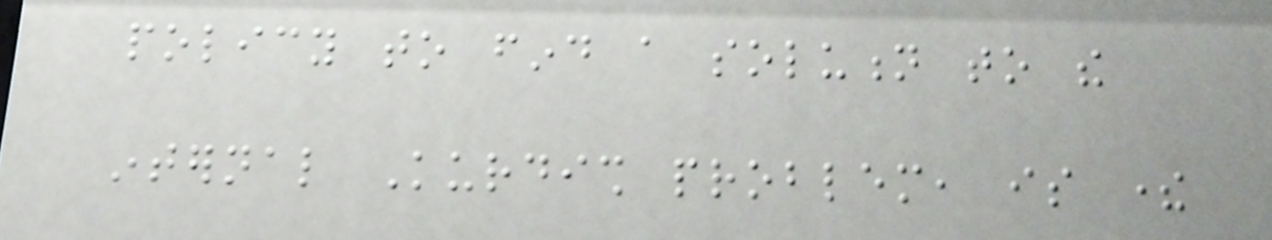policy to find a solution to the
internal Kurdish problem, is there
